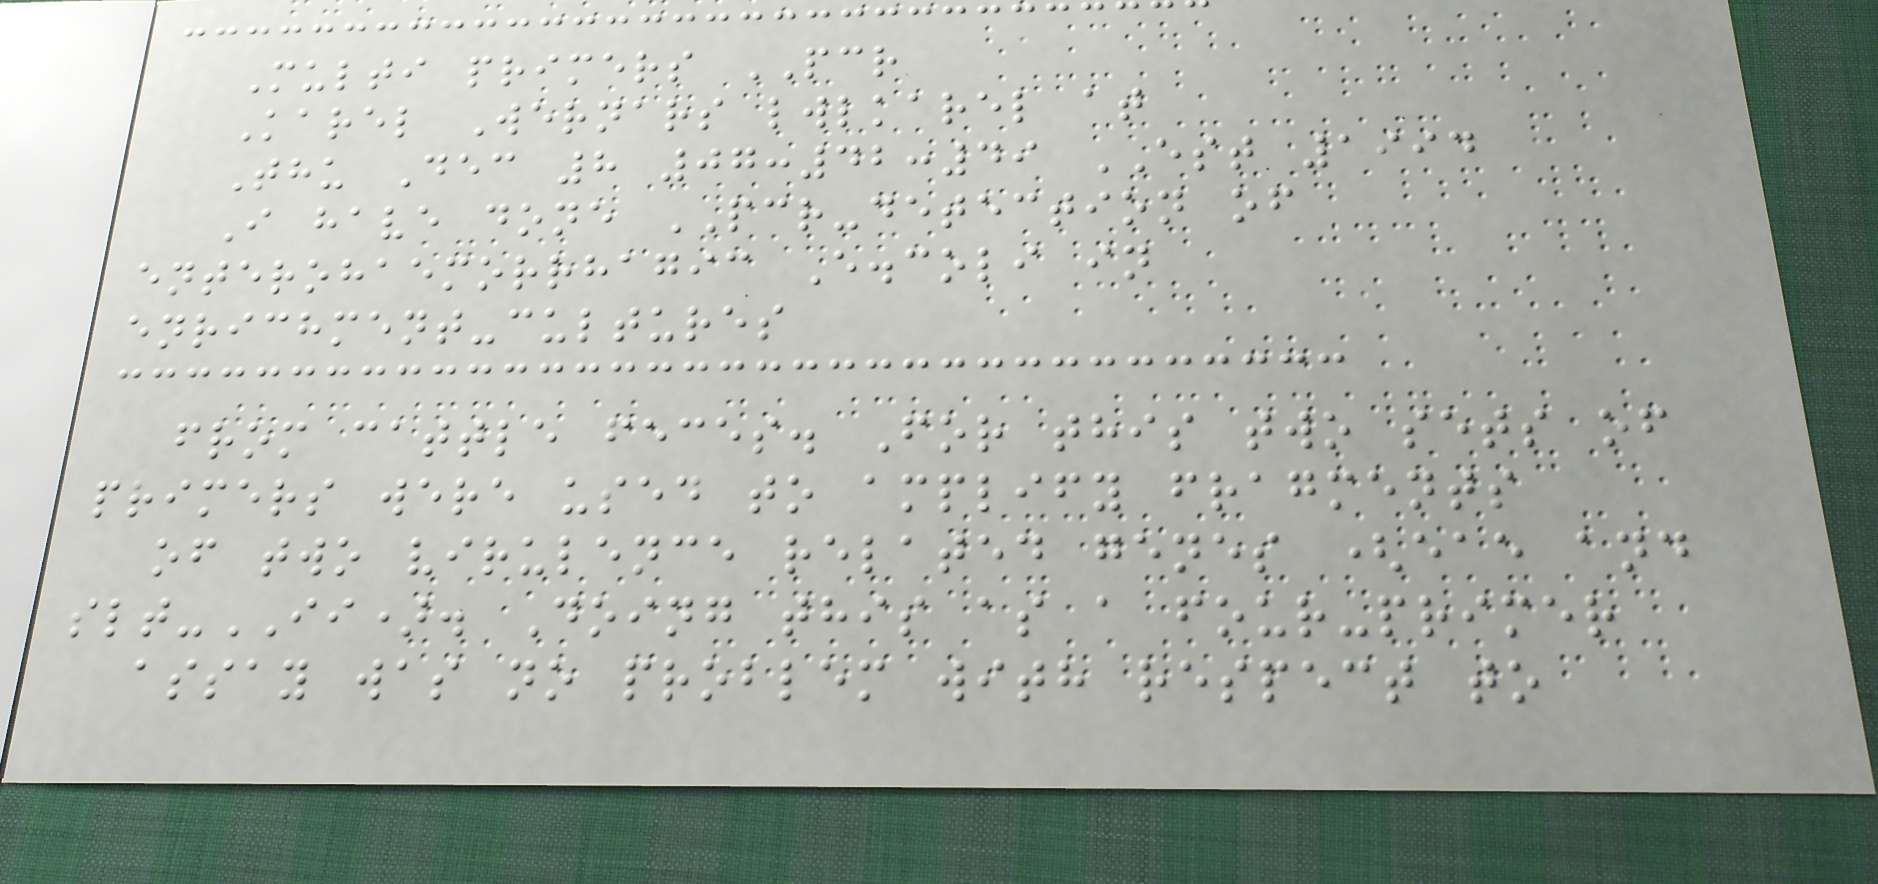Multi primers PCR
Karel Wernars lwlkarel at
Thu Dec 8 07:42:49 EST 1994
I have done PCR-detection of
enterohaemorrhagic E.coli in
enrichment-cultures
from cattle feces. For this two sets of
primers were used to amplify fragments
of two virulence related genes (eae and
slt-II). Doing this as a four-primer
assay was no problem with respect to
